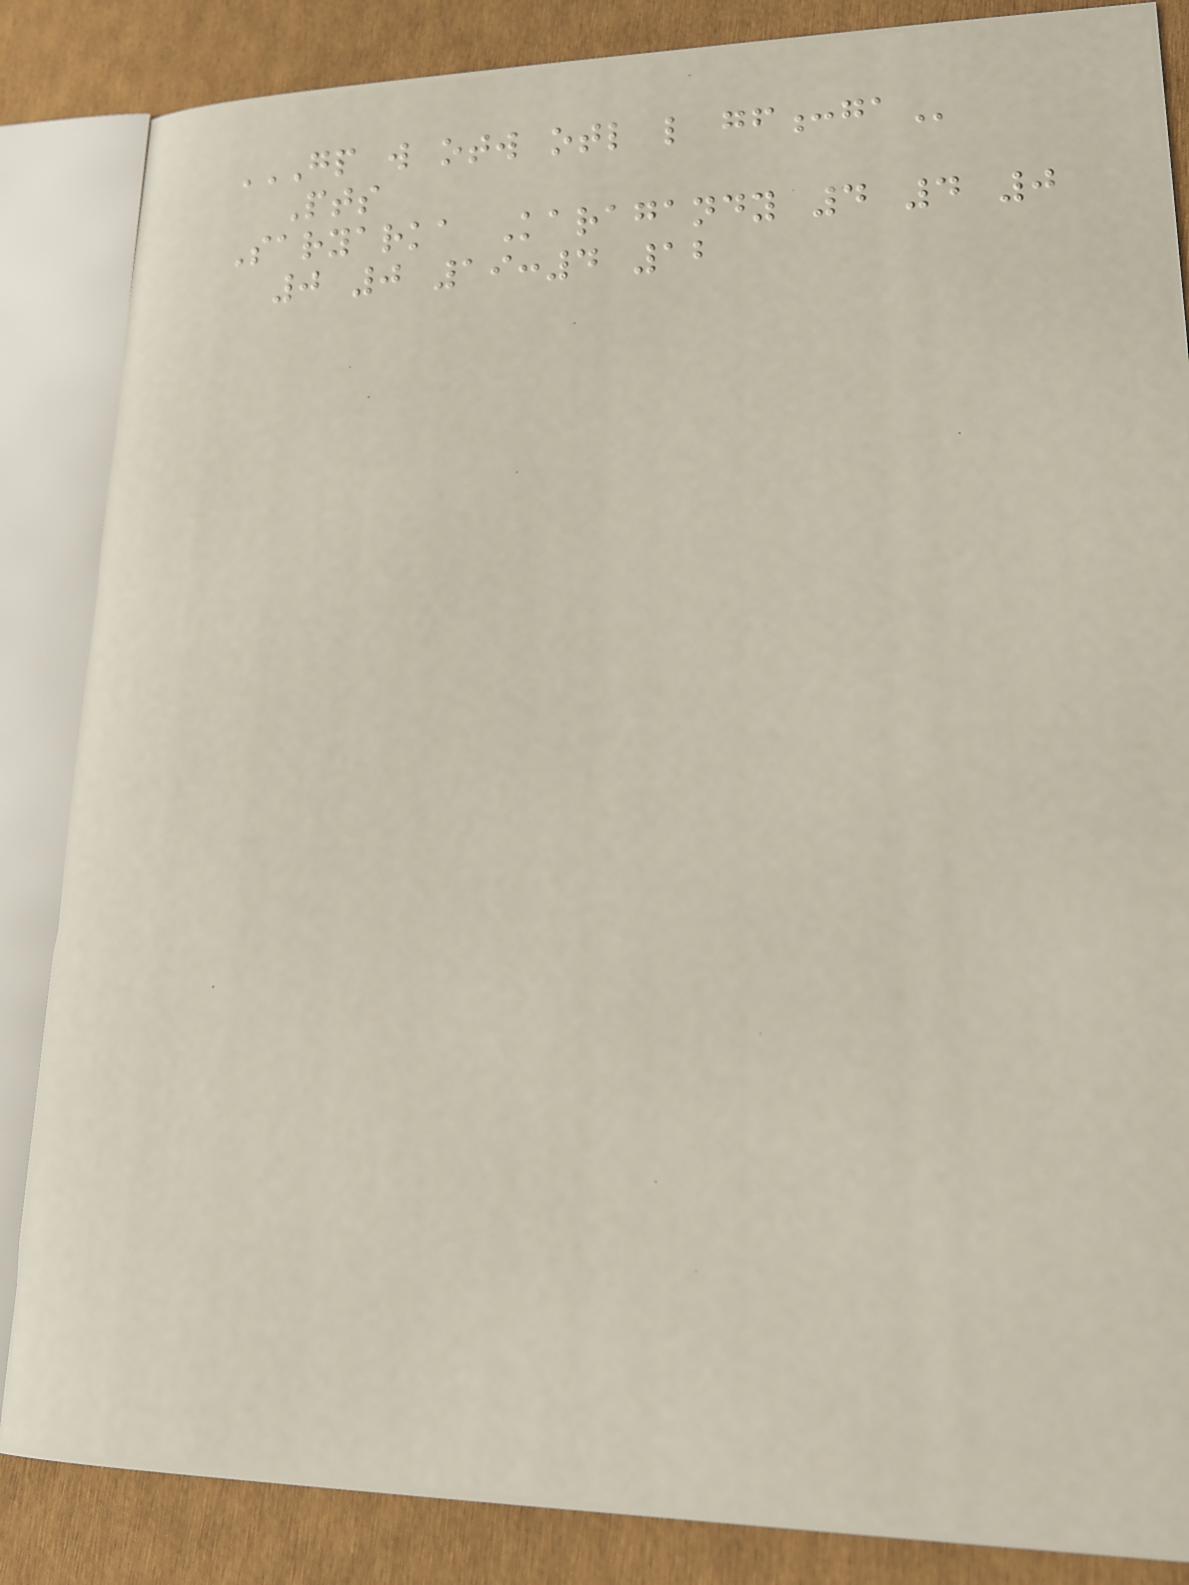GP W OTW OTL L GF:GA
Pts
Saryarka Karagandy 4 4 0
0 0 19:4 12
